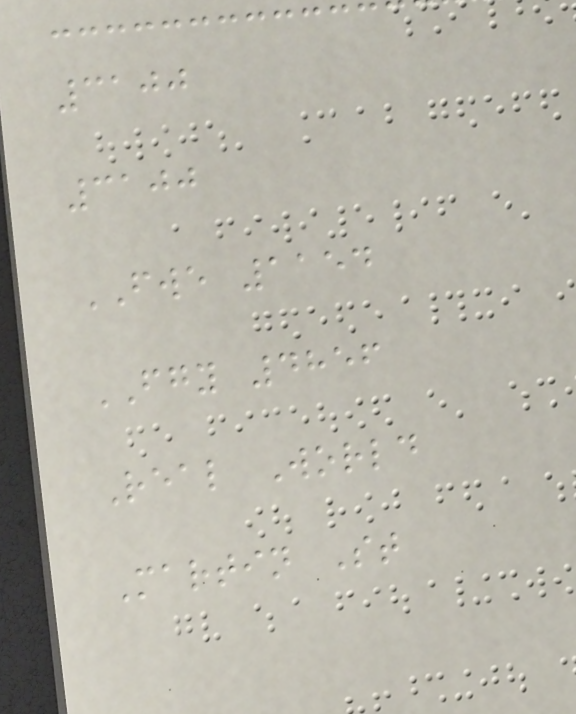3100
3100
FWE 1154
FGY 4856
Real World
Martin St
